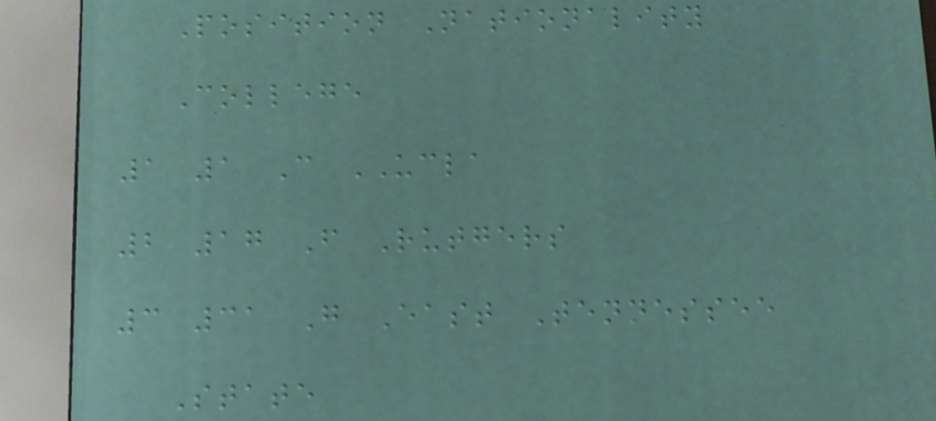Position Nationality
College
1 1 C UCLA
2 17 F Rutgers
3 31 G East Tennessee
State
